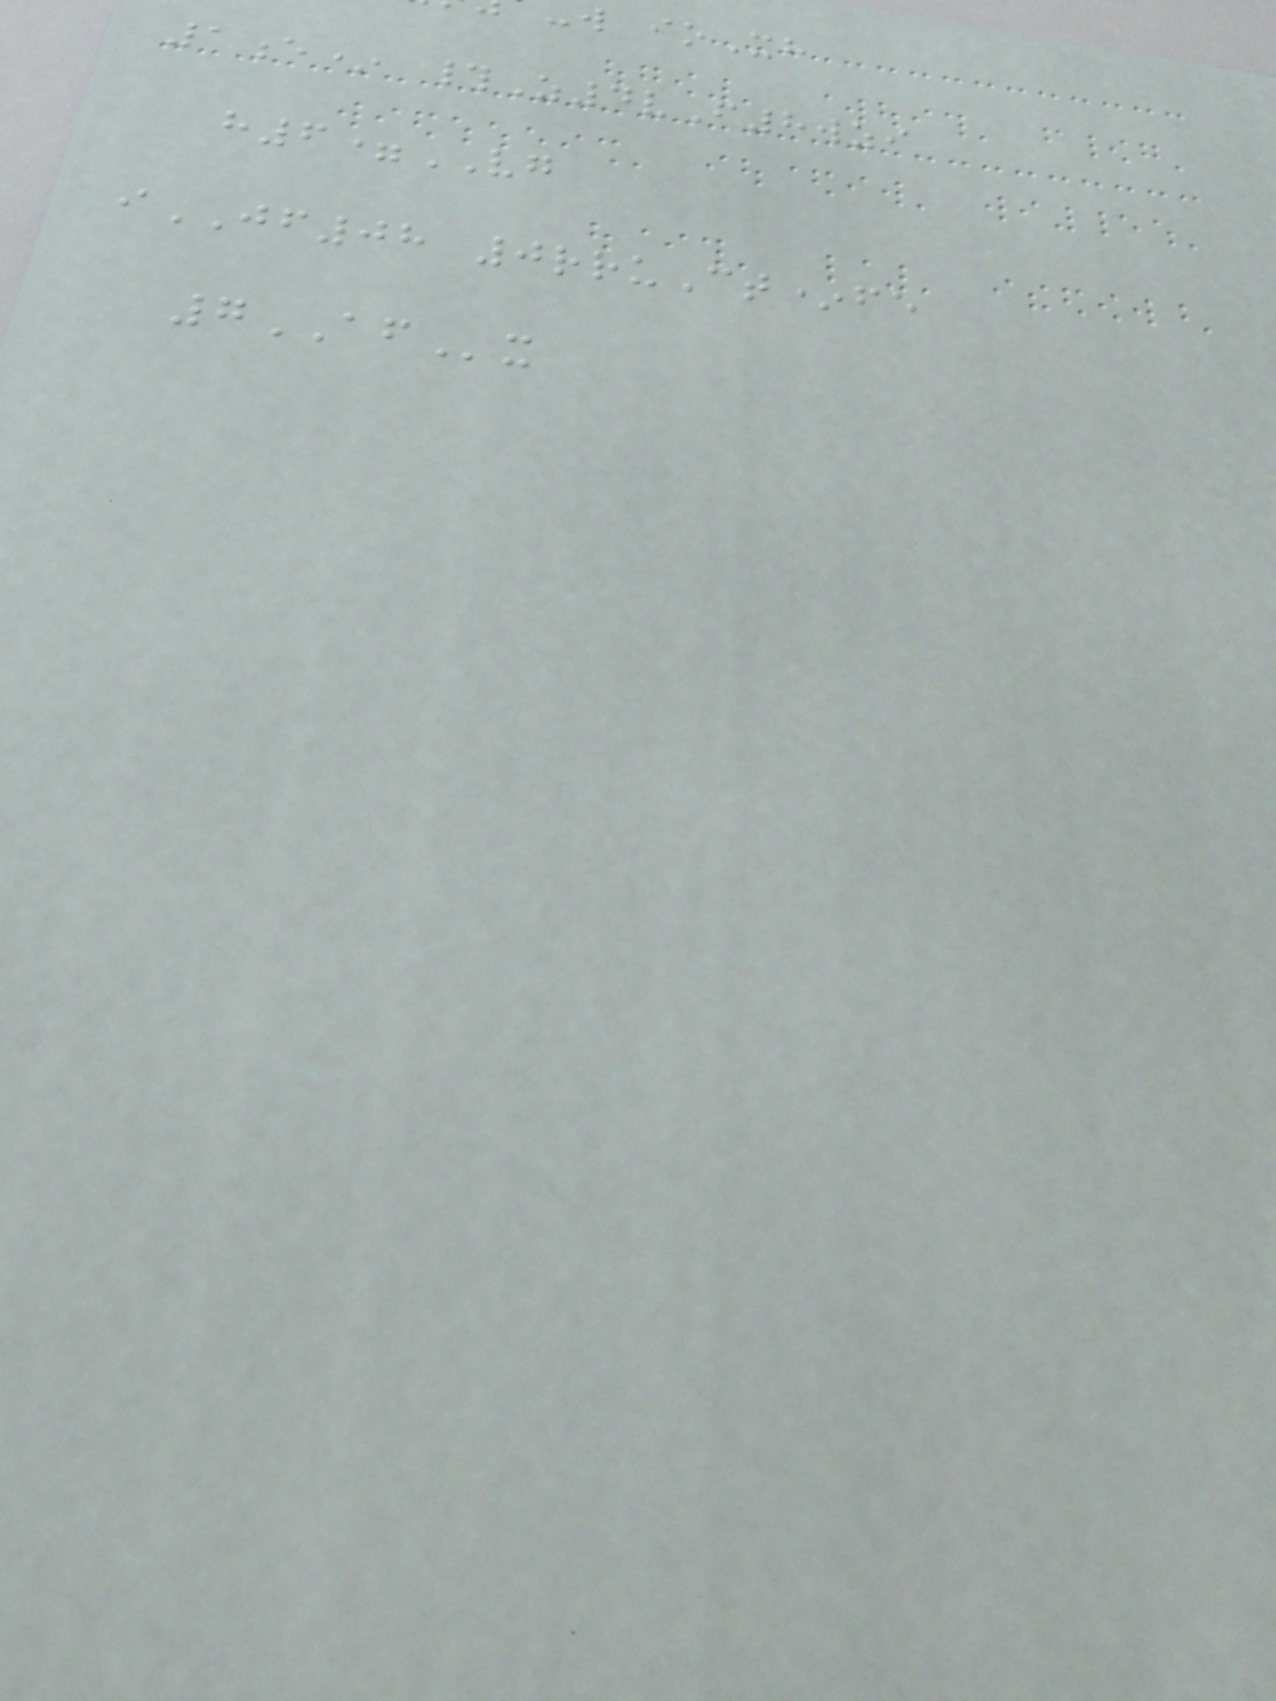w ioXh
1e* #Z4vF8wzi
h6=VG
iJF08 0rruCt*fe
7AFx
